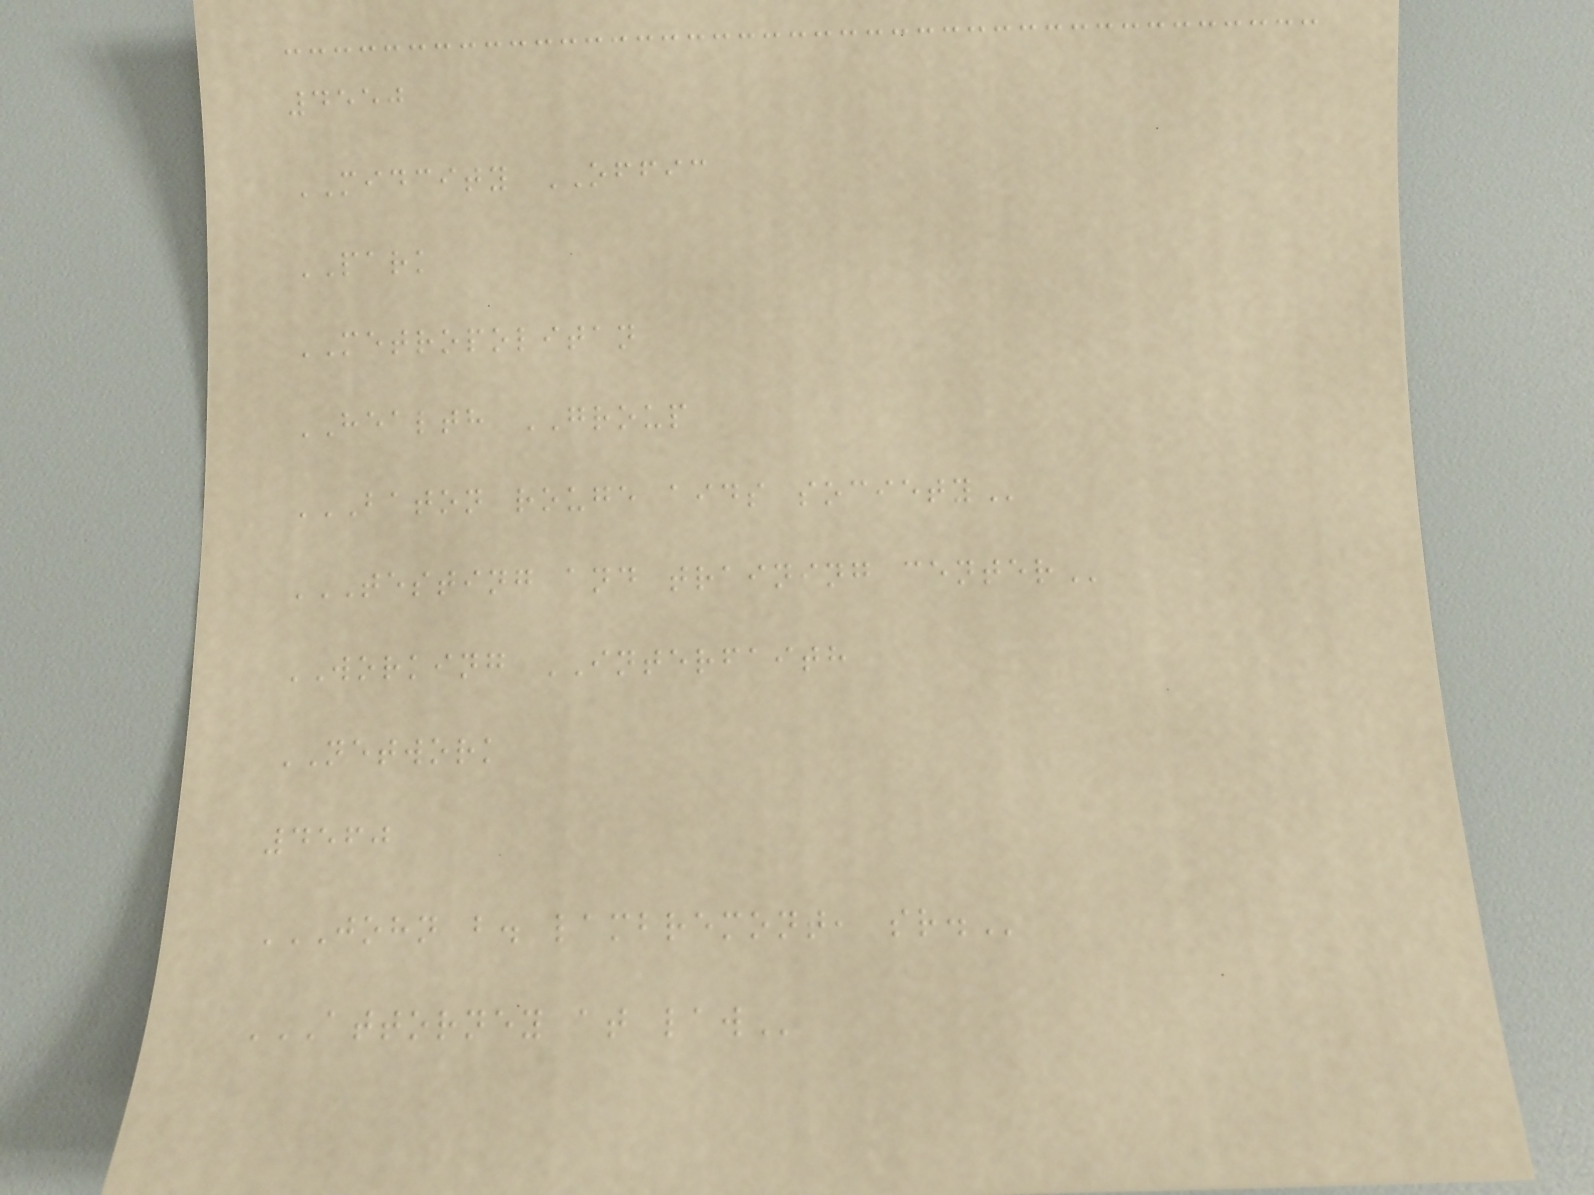4550
MIDCITY OFFIC
PARK
METROPOLITAN
HEALTH GROUP
BATON ROUGE AIDS SOCIETY
TESTING AND TRAINING CENTER
WORKING INTERFAITH
NETWORK
4560
JOHN B. LAMBREMONT, SR.
ATTORNEY AT LAW
